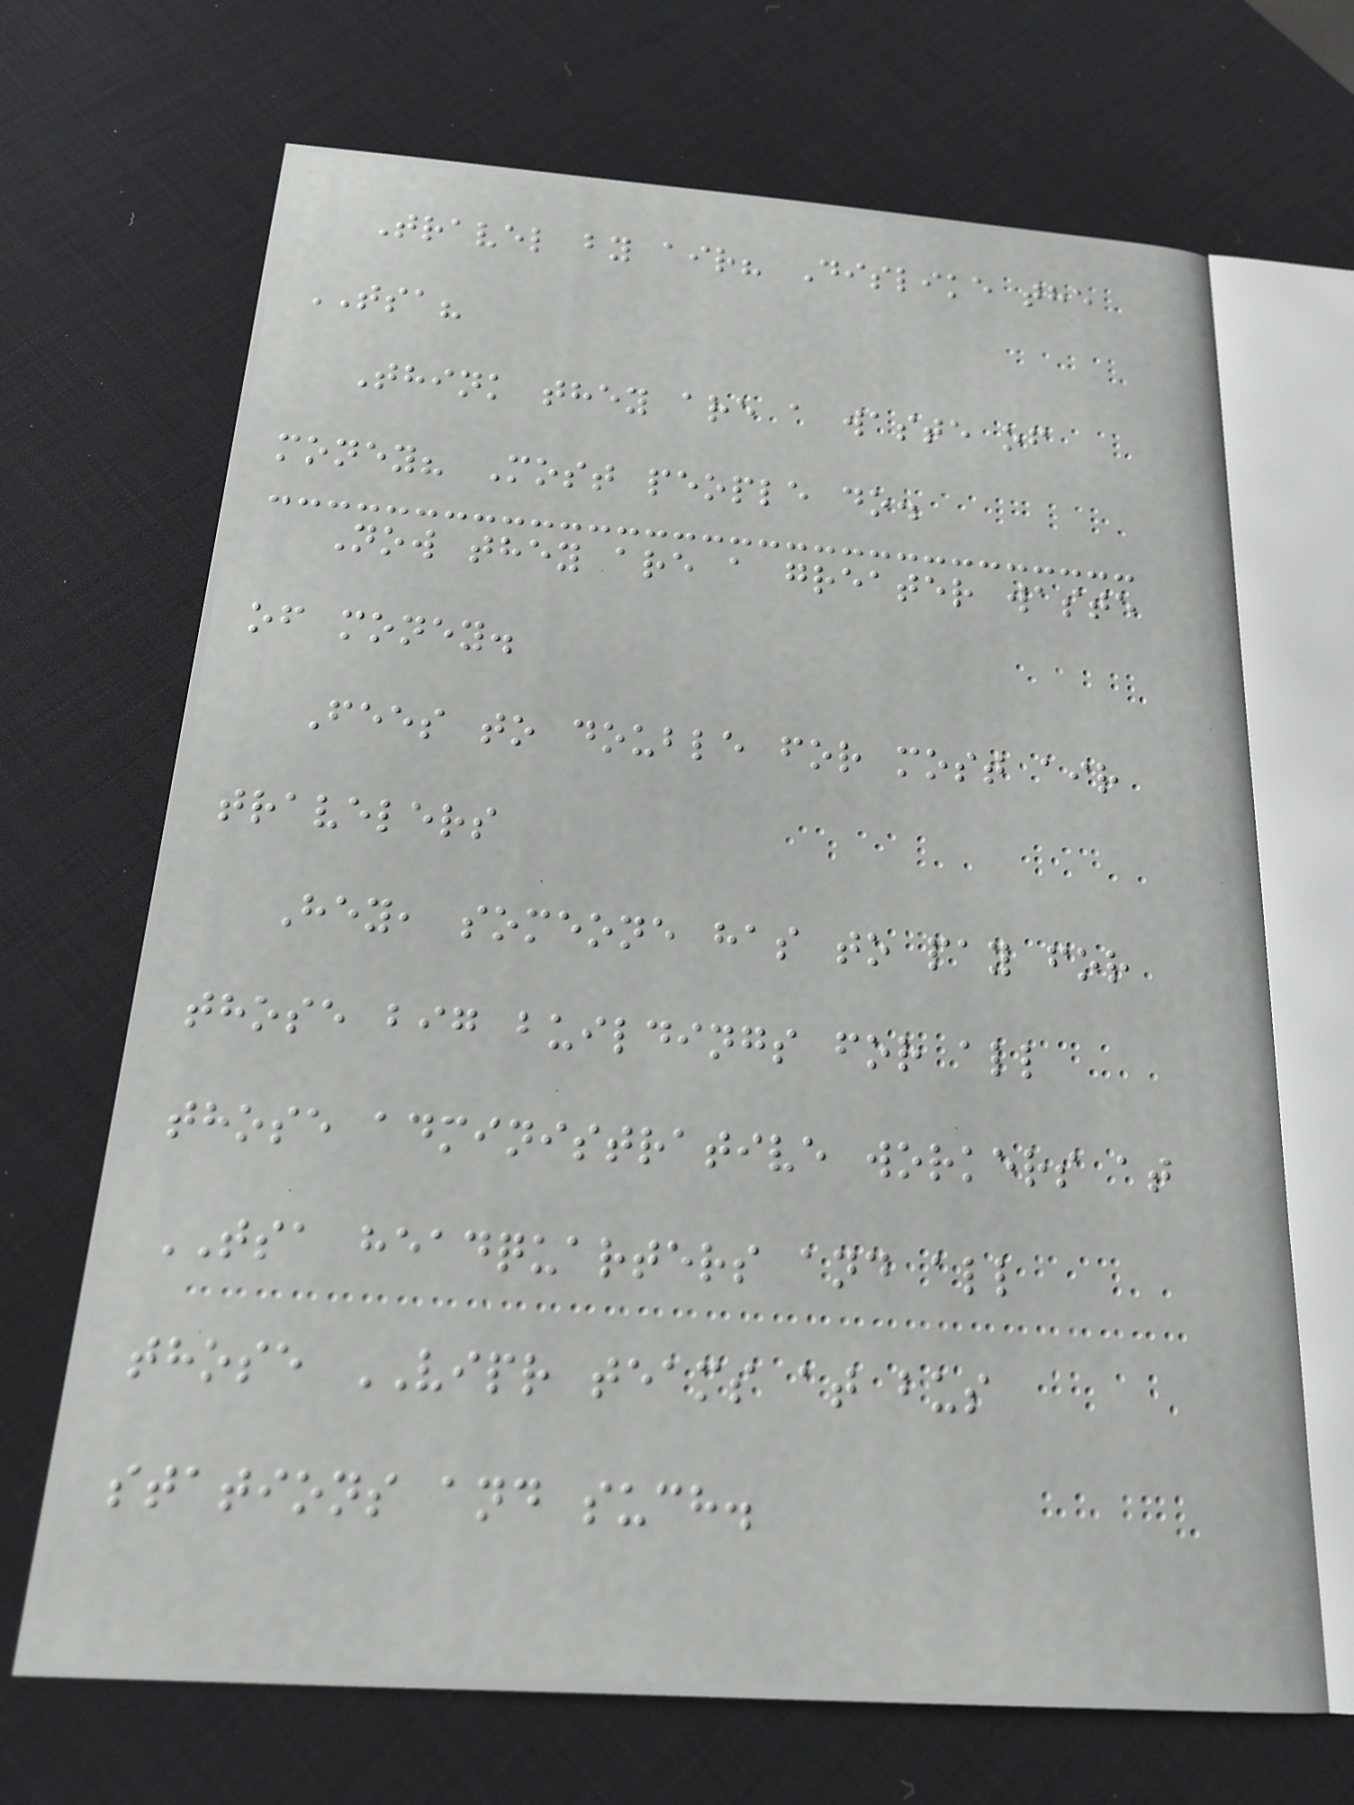Travel by air? Dislike the
TSA?
Think they are a waste of
money? Most people do.
Now they are a greater waste
of money.
Fees to double for most air
travelers
Hey, someone has to pay for
those big buildings for all
those administrative workers at
TSA headquarters and all
those VIPR teams at bus
stations and such.
